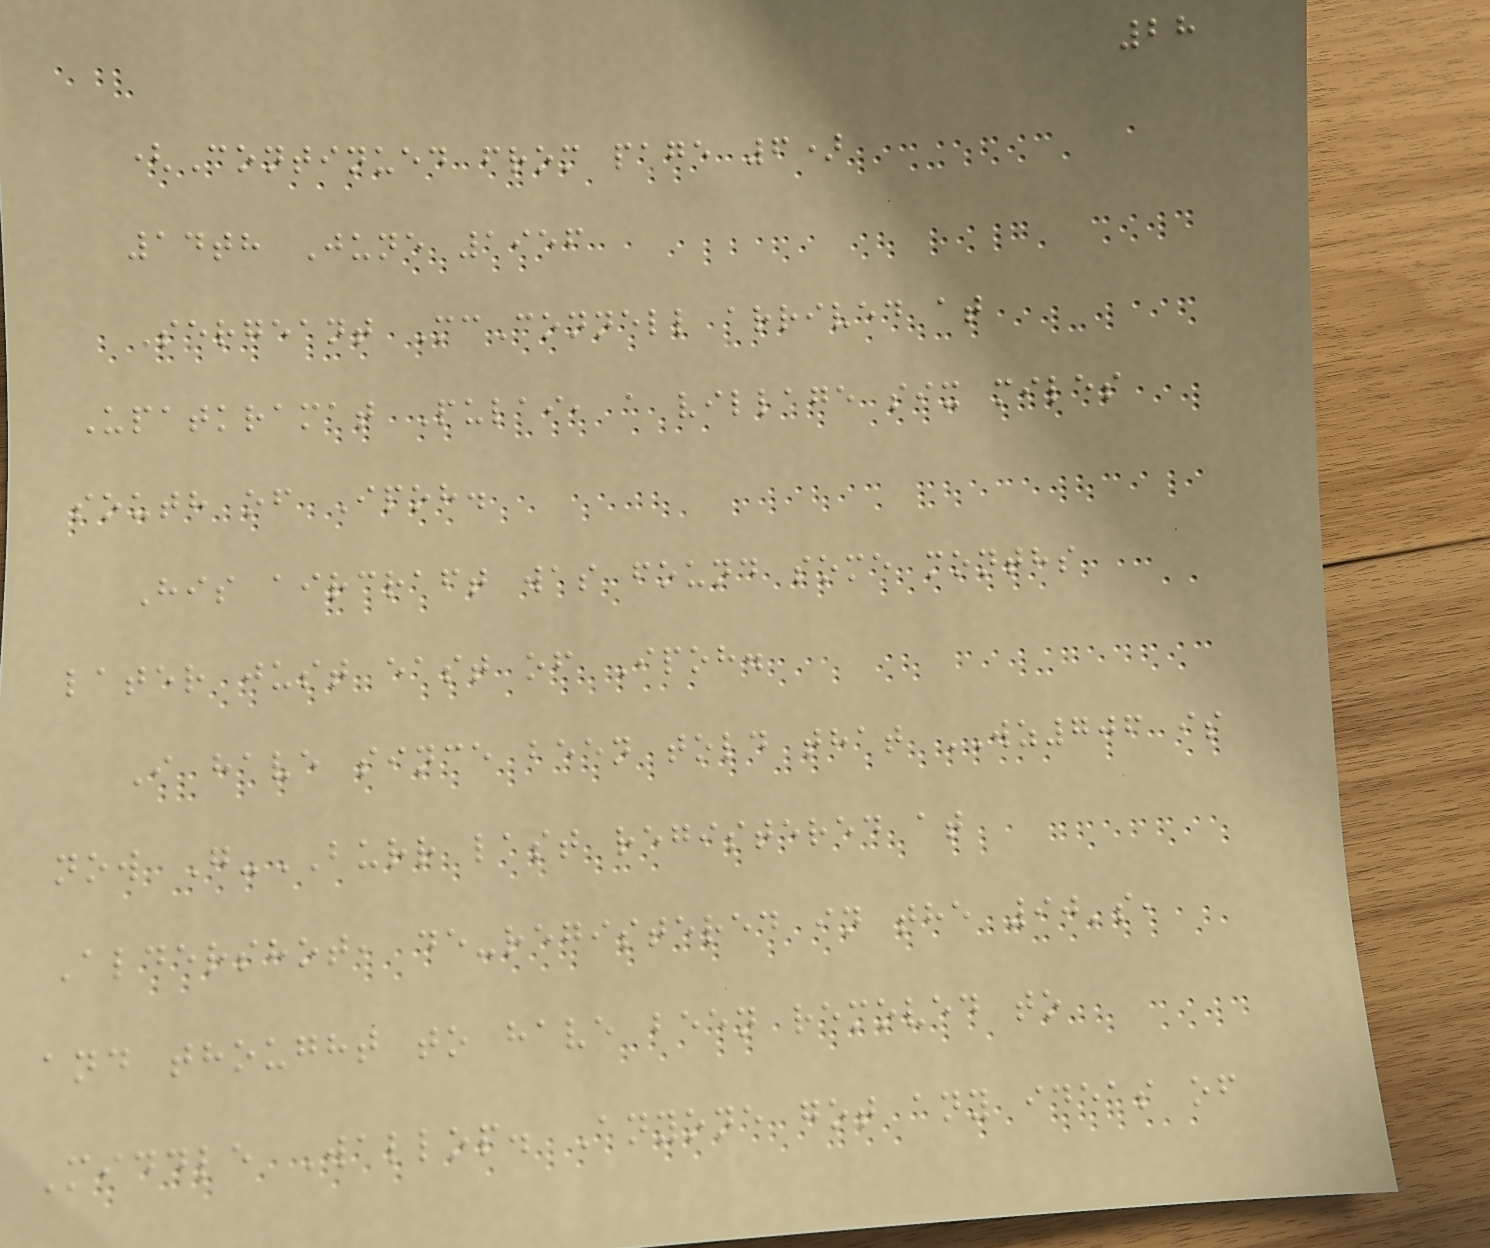28
(Continued from page 6)
14th June 1956
Sergeant McConnell arrived at
Upatkramat Pulai, a village six miles
south of Ipoh.
His aircraft was found some months
later just east of Ipoh.
I have since been told that WZ706 is
now G-BURR last registered at
Aldershot, de-registered in the 90's,
and thought to have been removed to
Middle Wallop. Anyone got any ideas of
